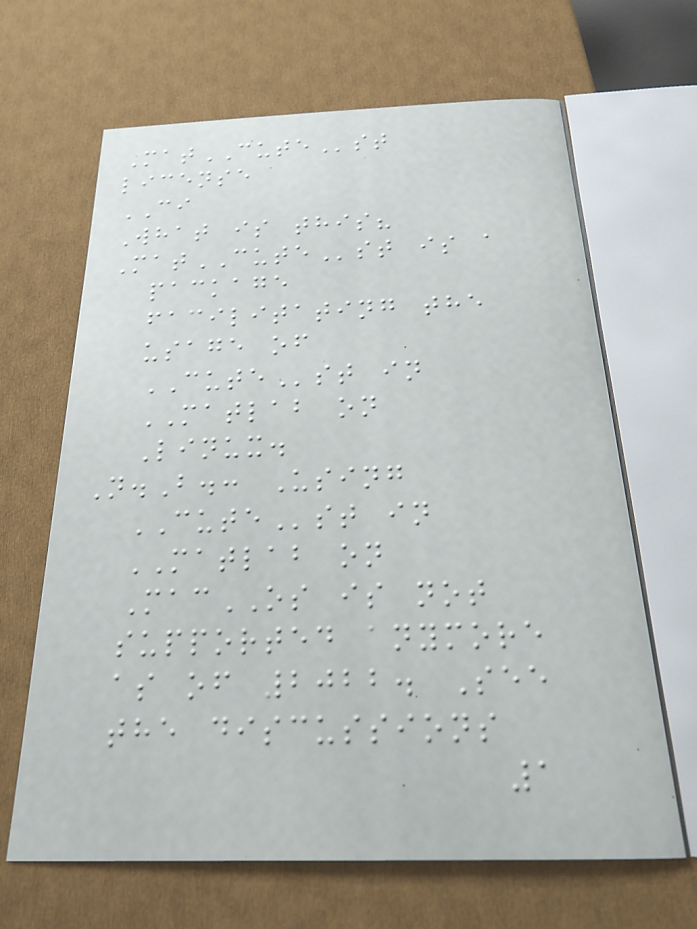MatCUTEst
license
CI
What is this?
MatCUTEst is a
package
facilitating the
usage of
CUTEst in
MATLAB on
Linux.
N.B.: Using
CUTEst in
MATLAB on
MacOS is not
supported anymore
as of 2022. See
the discussions
1
